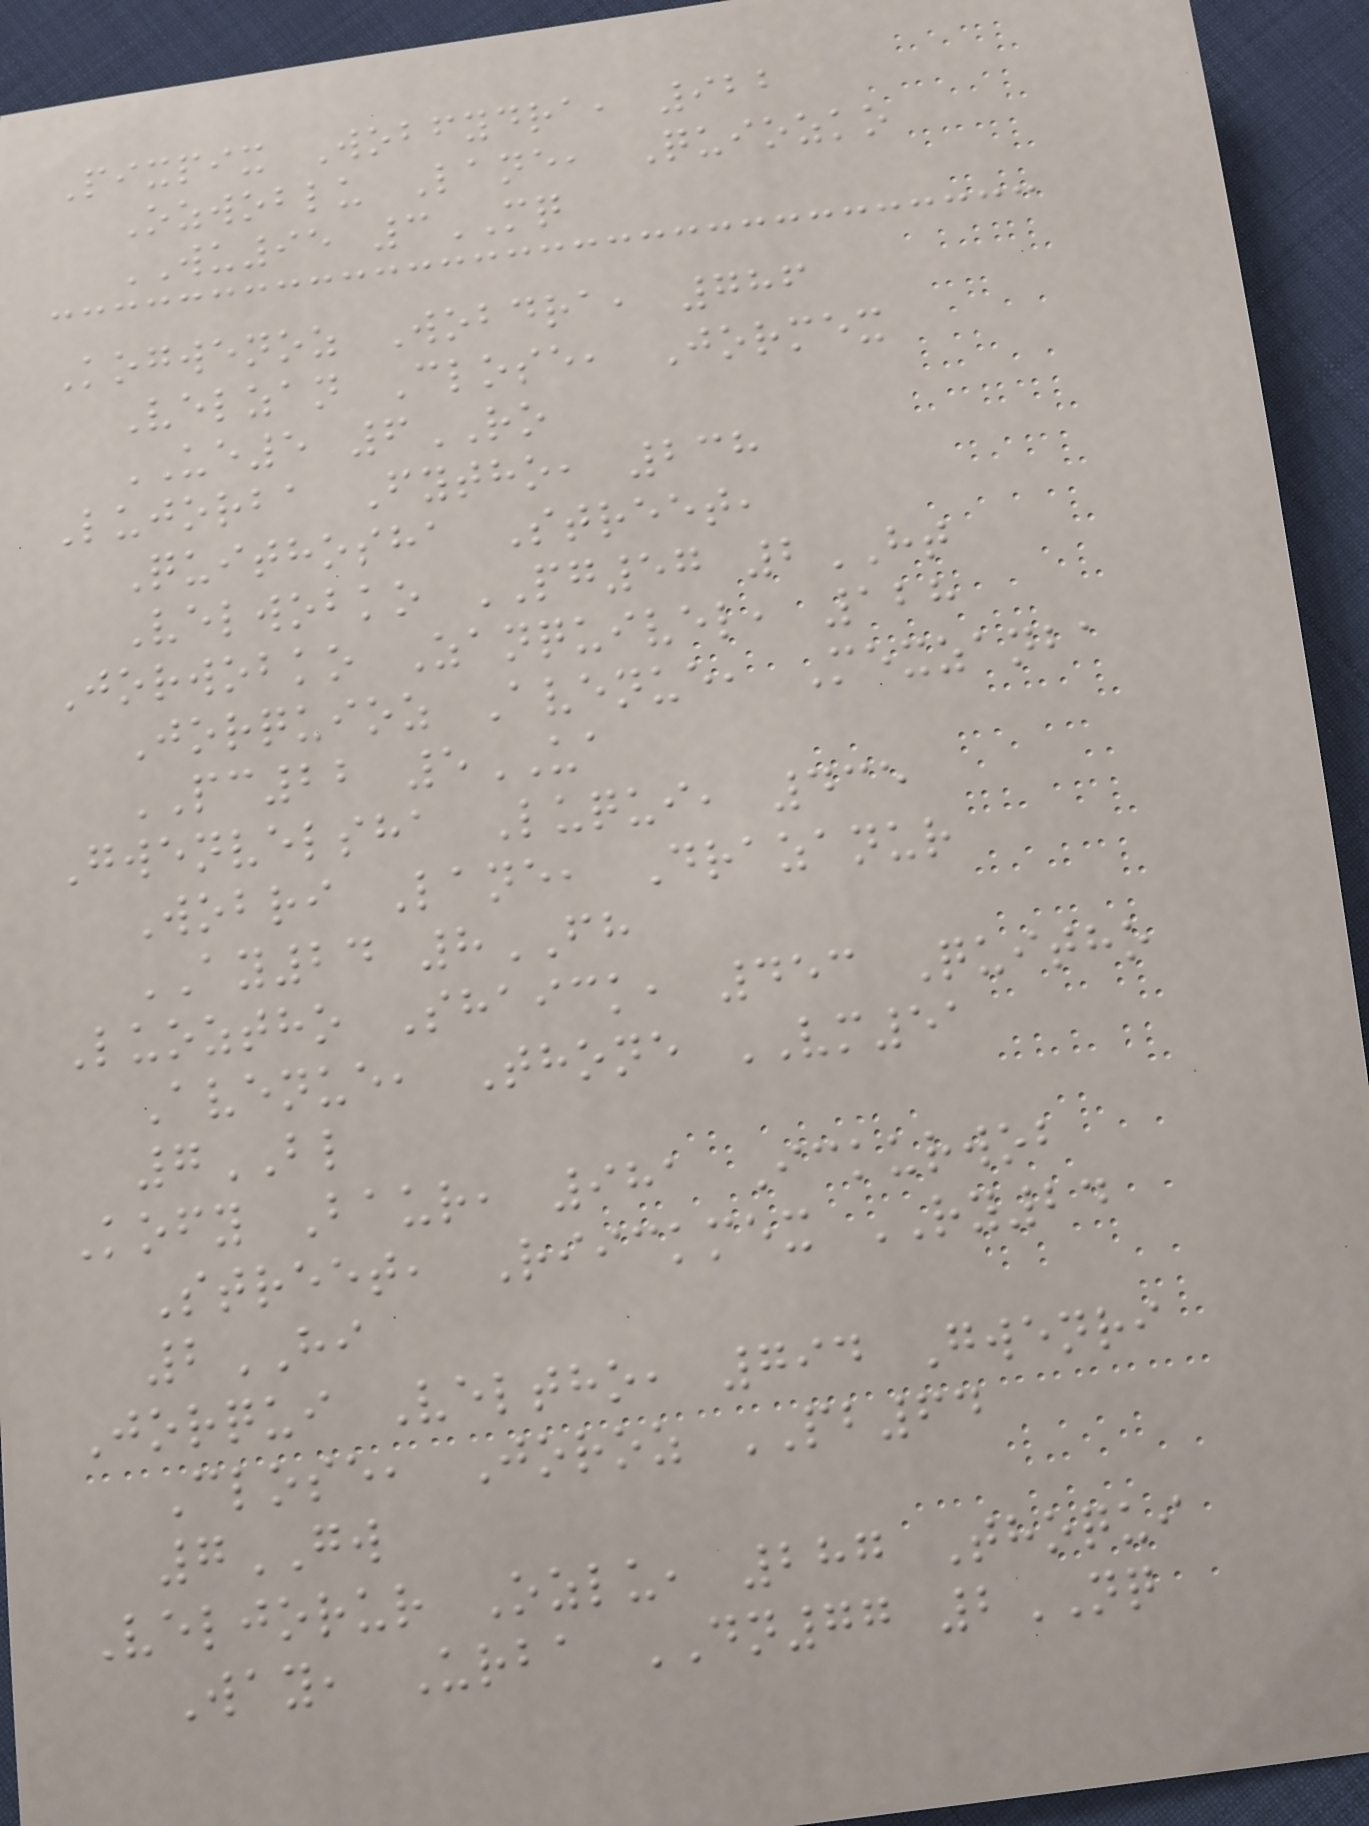Pixpix Wobfydra, 922
Ozwoblu Lane, Quiozko
WU95 3MQ
Kogwenoz Wobdra, 786
Velzan Close, Jormex
UE5 6RO
Lujorba Fytho, 238
Quithosha Street,
Velwobko PG57 2HT
Jorwobko Zanquivel, 128
Jorquioz Avenue, Mexzanba
PC22 5UA
Gwenvelsha Luqui, 435
Wobri Lane, Drazanur
AY24 8FH
Luoztho Shaick, 453 Quitho
Avenue, Thone VM51
7BL
Kofy Baur, 981 Ickurwob
Street, Riickmex RY24
2HI
Jorqui Veltho, 794 Gwenri
Close, Joroz PB64
7GW
Veljorur Ozlu, 287 Thoqui
Way, Urba DN77 2NQ
